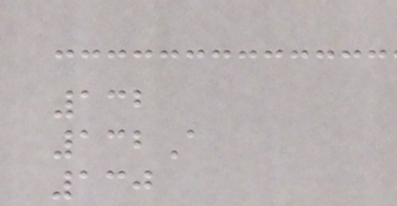132
132A
130
